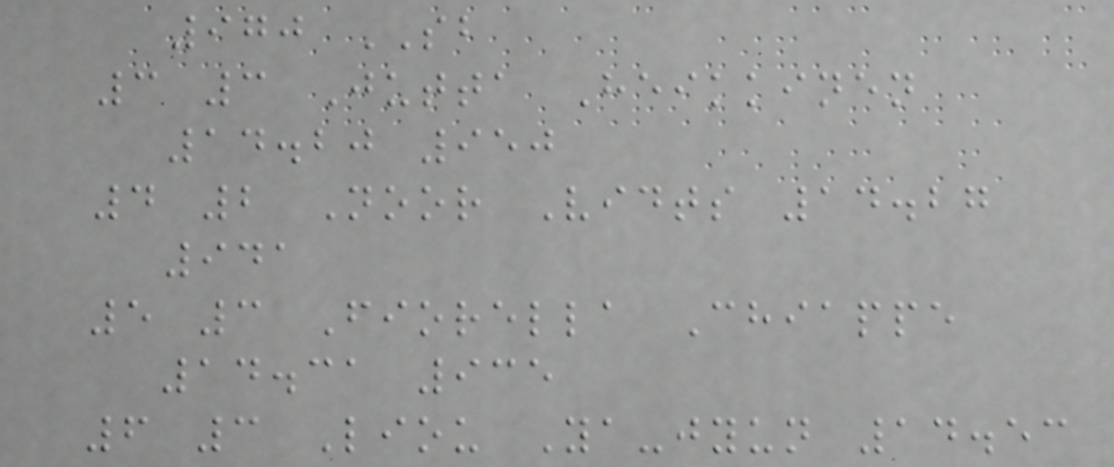970 SB
3 3 Jutta Heikkinen
14.20 950
4 2 Noor Vidts 14.27
941
5 3 Fiorella Chiappe
14.31 935
6 3 Liou Ya-jyun 14.53
